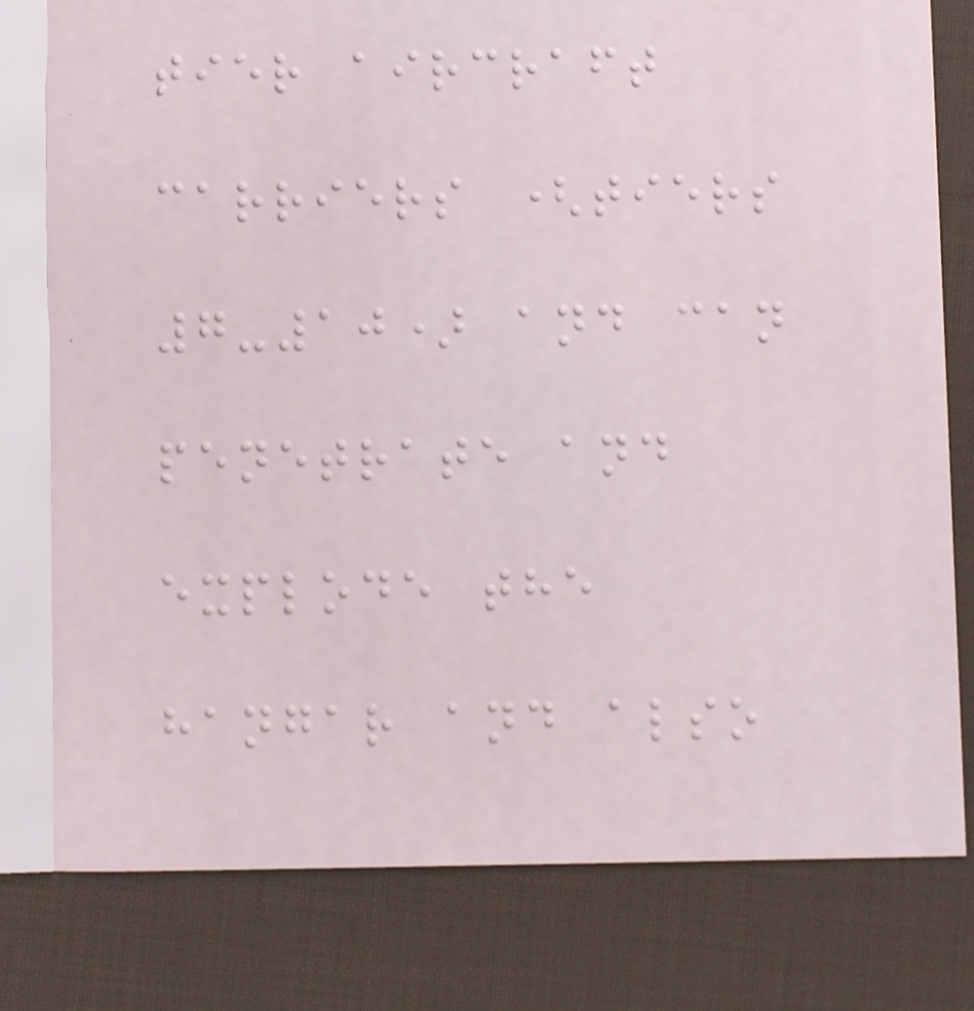tier aircraft
carriers (tiers
7-10) and can
penetrate and
explode the
hangar and also
